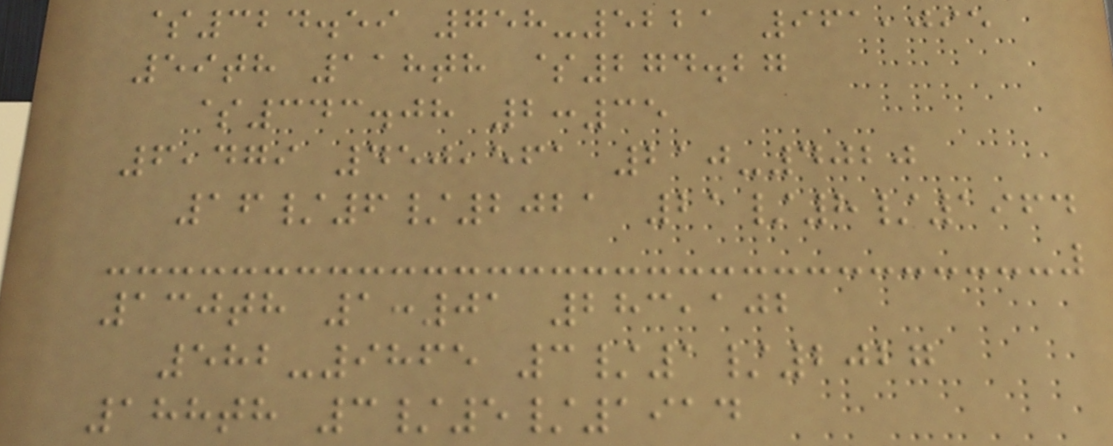$324.59 758-5221 961,095
59th 118th $274.27
$343.08 2:35
6,479 450,561 210-4020
16/6/2021 21/8/1964
130th 1:01 283,102
582-9865 3/1/2027
188th 3/5/1914
